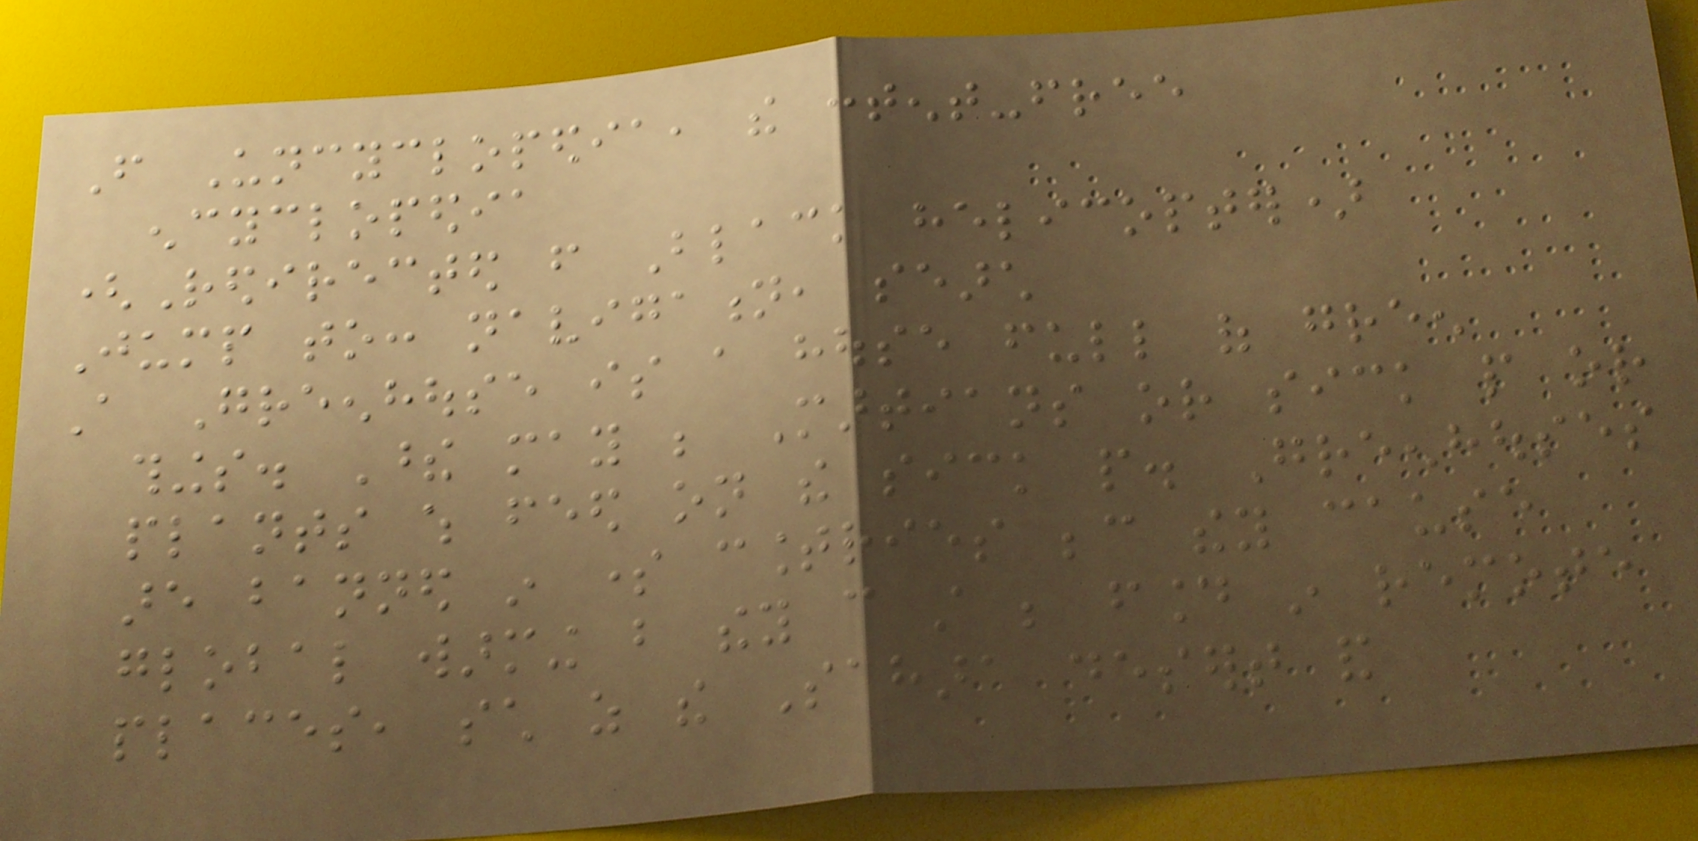From Uncyclopedia, the content-free
encyclopedia
(Redirected from Black helicopter)
Jump to: navigation, search
A Greenhouse is a house full of green
things. These may be Martians or sick people or
plants which feed on the sick people. Greenhouses
are banned in some countries because they cause
global warming but they can still be found in remote
places, such as the Sahara desert and
